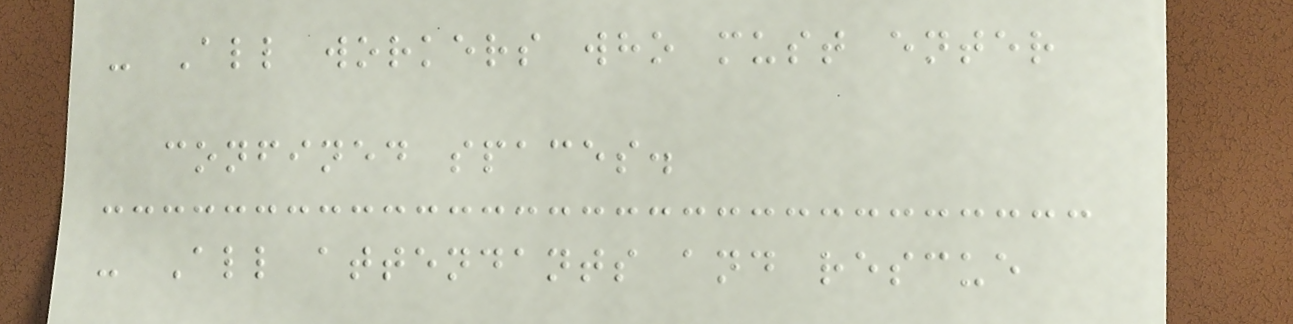- All workers who must enter
confined spaces.
- All attendants and rescue
